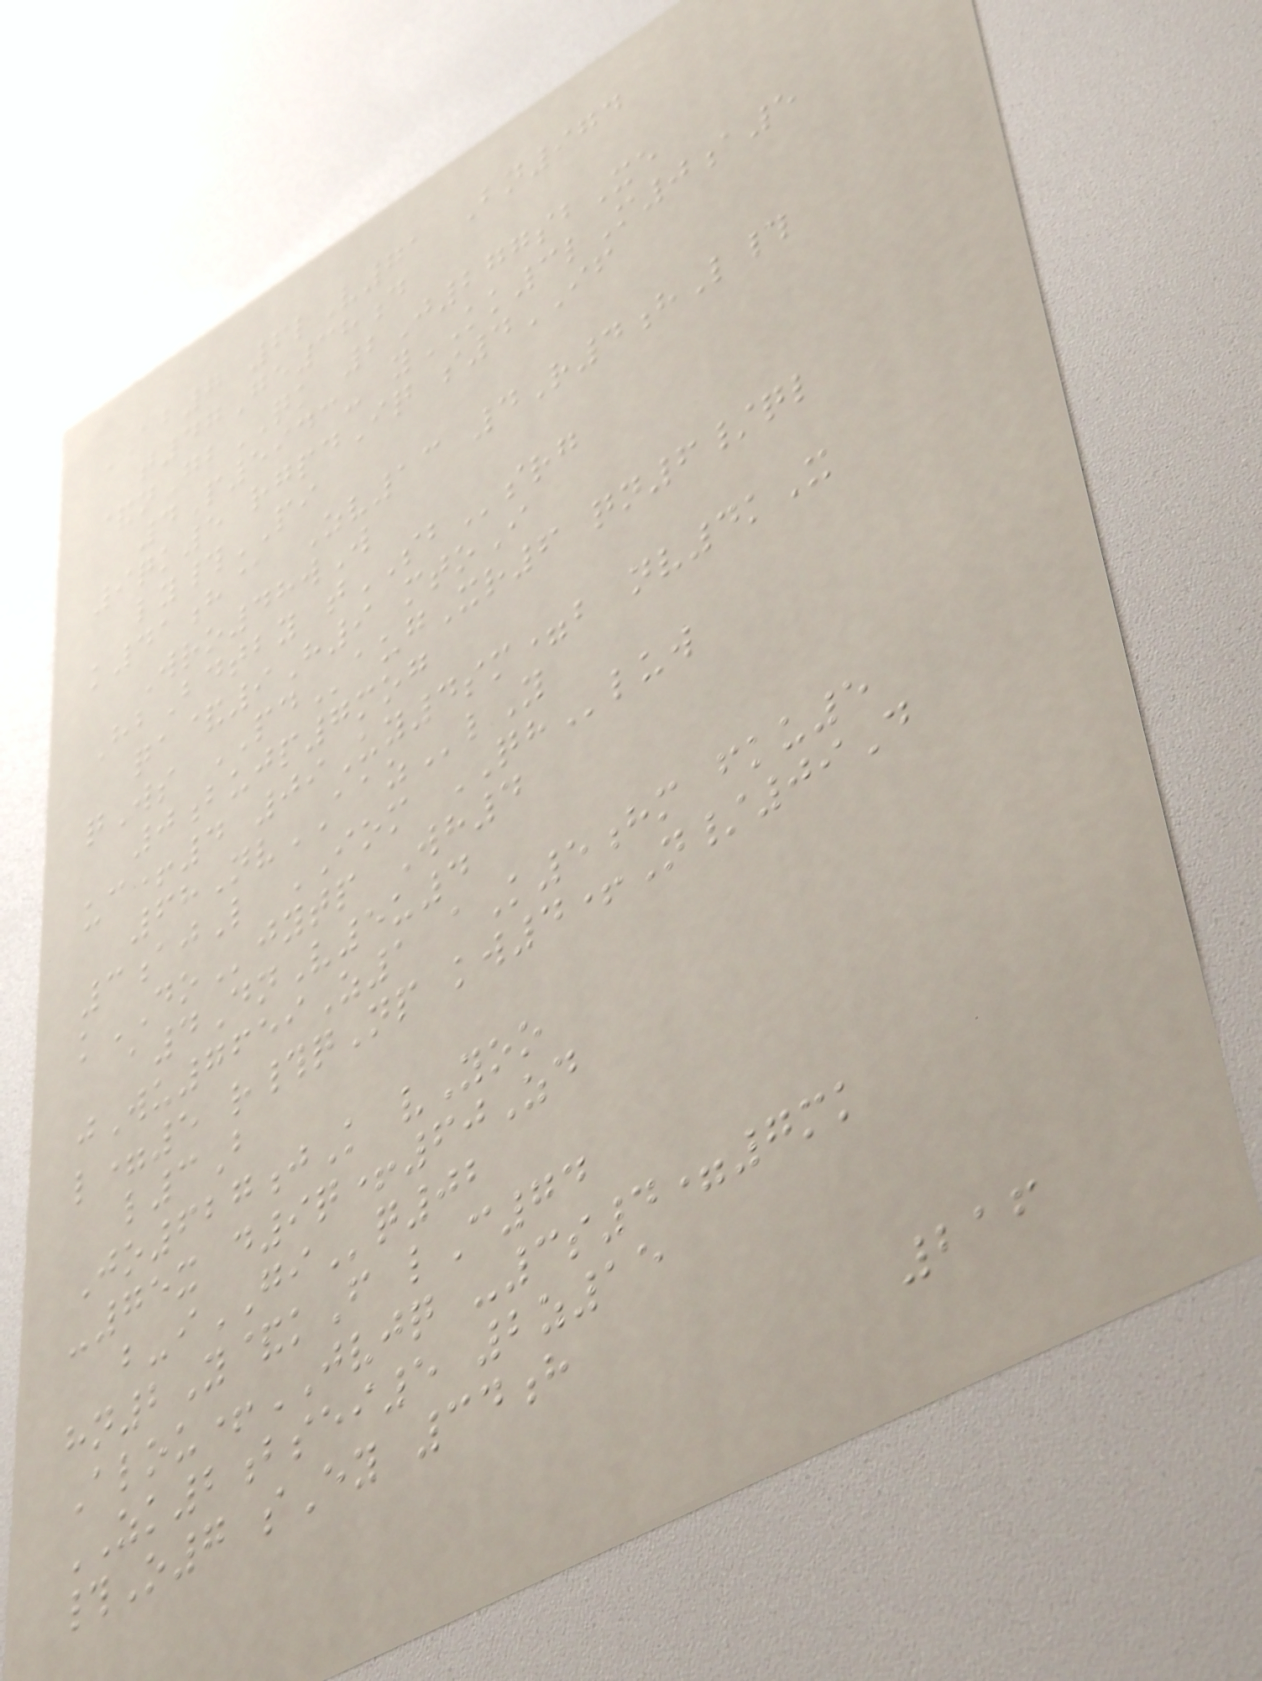AB7 6lV71 Bn974
t47Ge38d
&nGbQK 2J277sbXe
4P5943- yKK3lM0a5
9qk5 rgpdIq s4IF
ly#PI
k41h@ Zv13 4R4hL#
Wro48wW
HbBdtby tSBsrg
qa&9H9 mtoI
qWs PDaugXr6 qn6/ql
0bujp7mog
uc+4 09Uy4sm=b nv4kX
68NvAAZlY
3ajL IOM QHluw
kDOjytp Wh4
a4DnV5u4
jWu7659Z1 aK5hm fku5
l=5 r#qNp kw4+N/09D
l3B
Jo627jK vYoo
-75x d9q+60Zd
b-iGIq02
hn2Y&kF lC74
Alou+JVJQ -3s4=7mk
ZK2bsei5 2z15
#O7 sEy 34h
216
